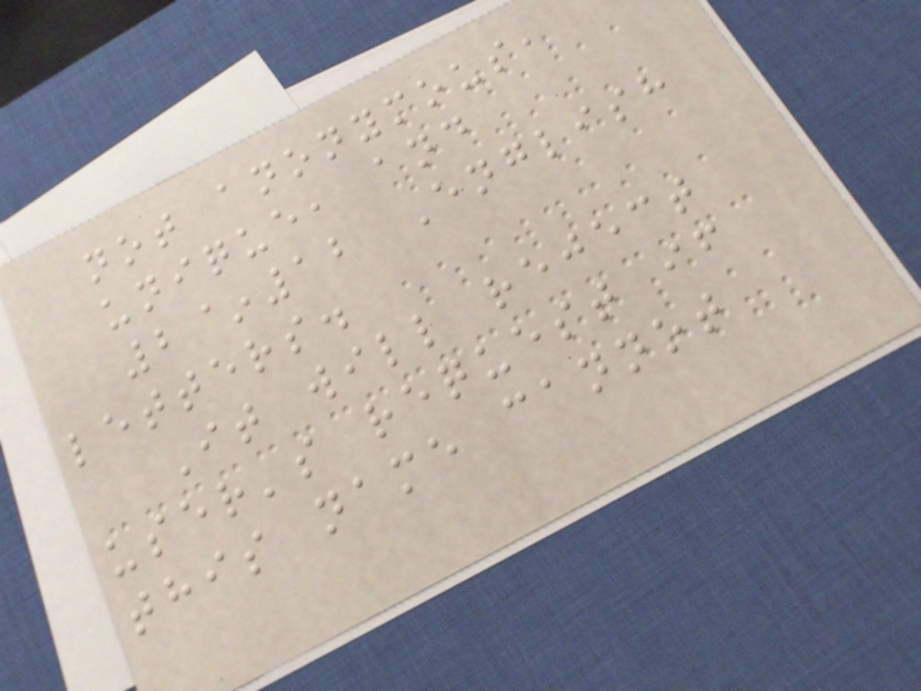not anonymous,
unique, and
2~12 English
letters.
It will reject
user's request if
this name cannot
